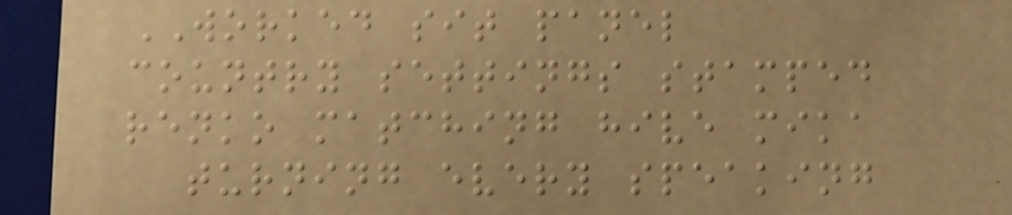WORKED sit panel
country settings stamped
renko matching hive mika
turning every speaking
